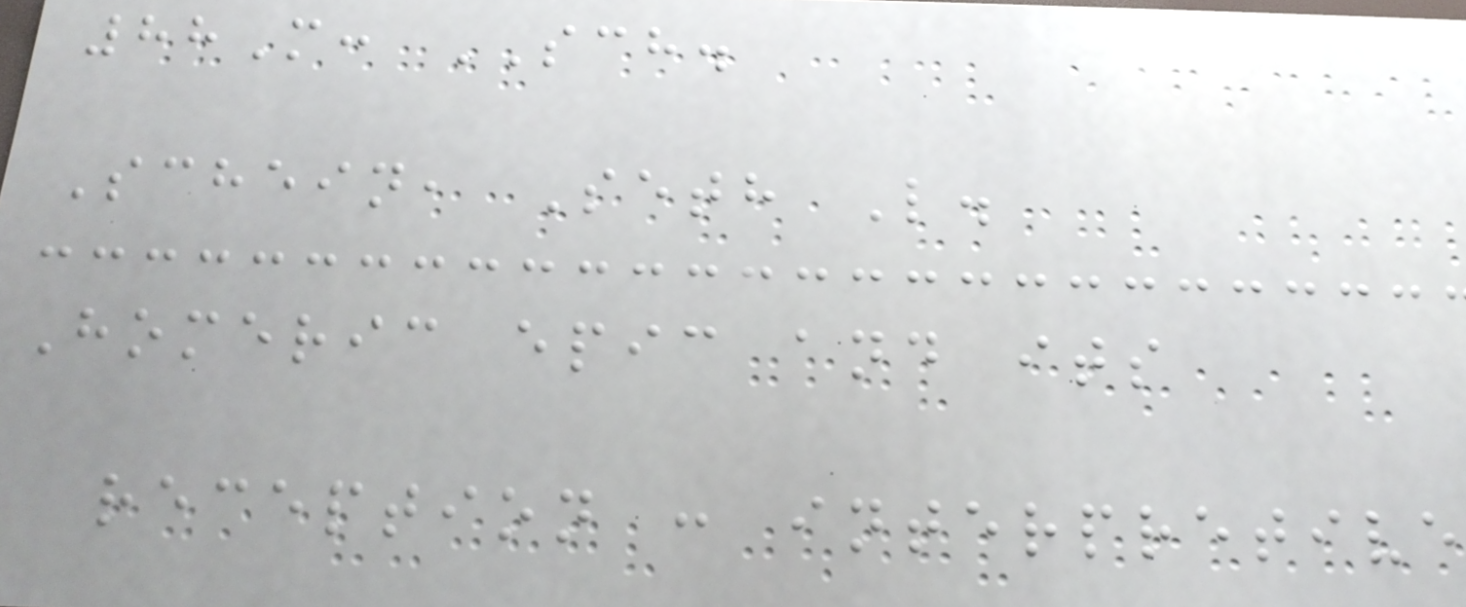88M: SCH.
Schein, Seth L.
Homeric epic and its
reception : interpretive
